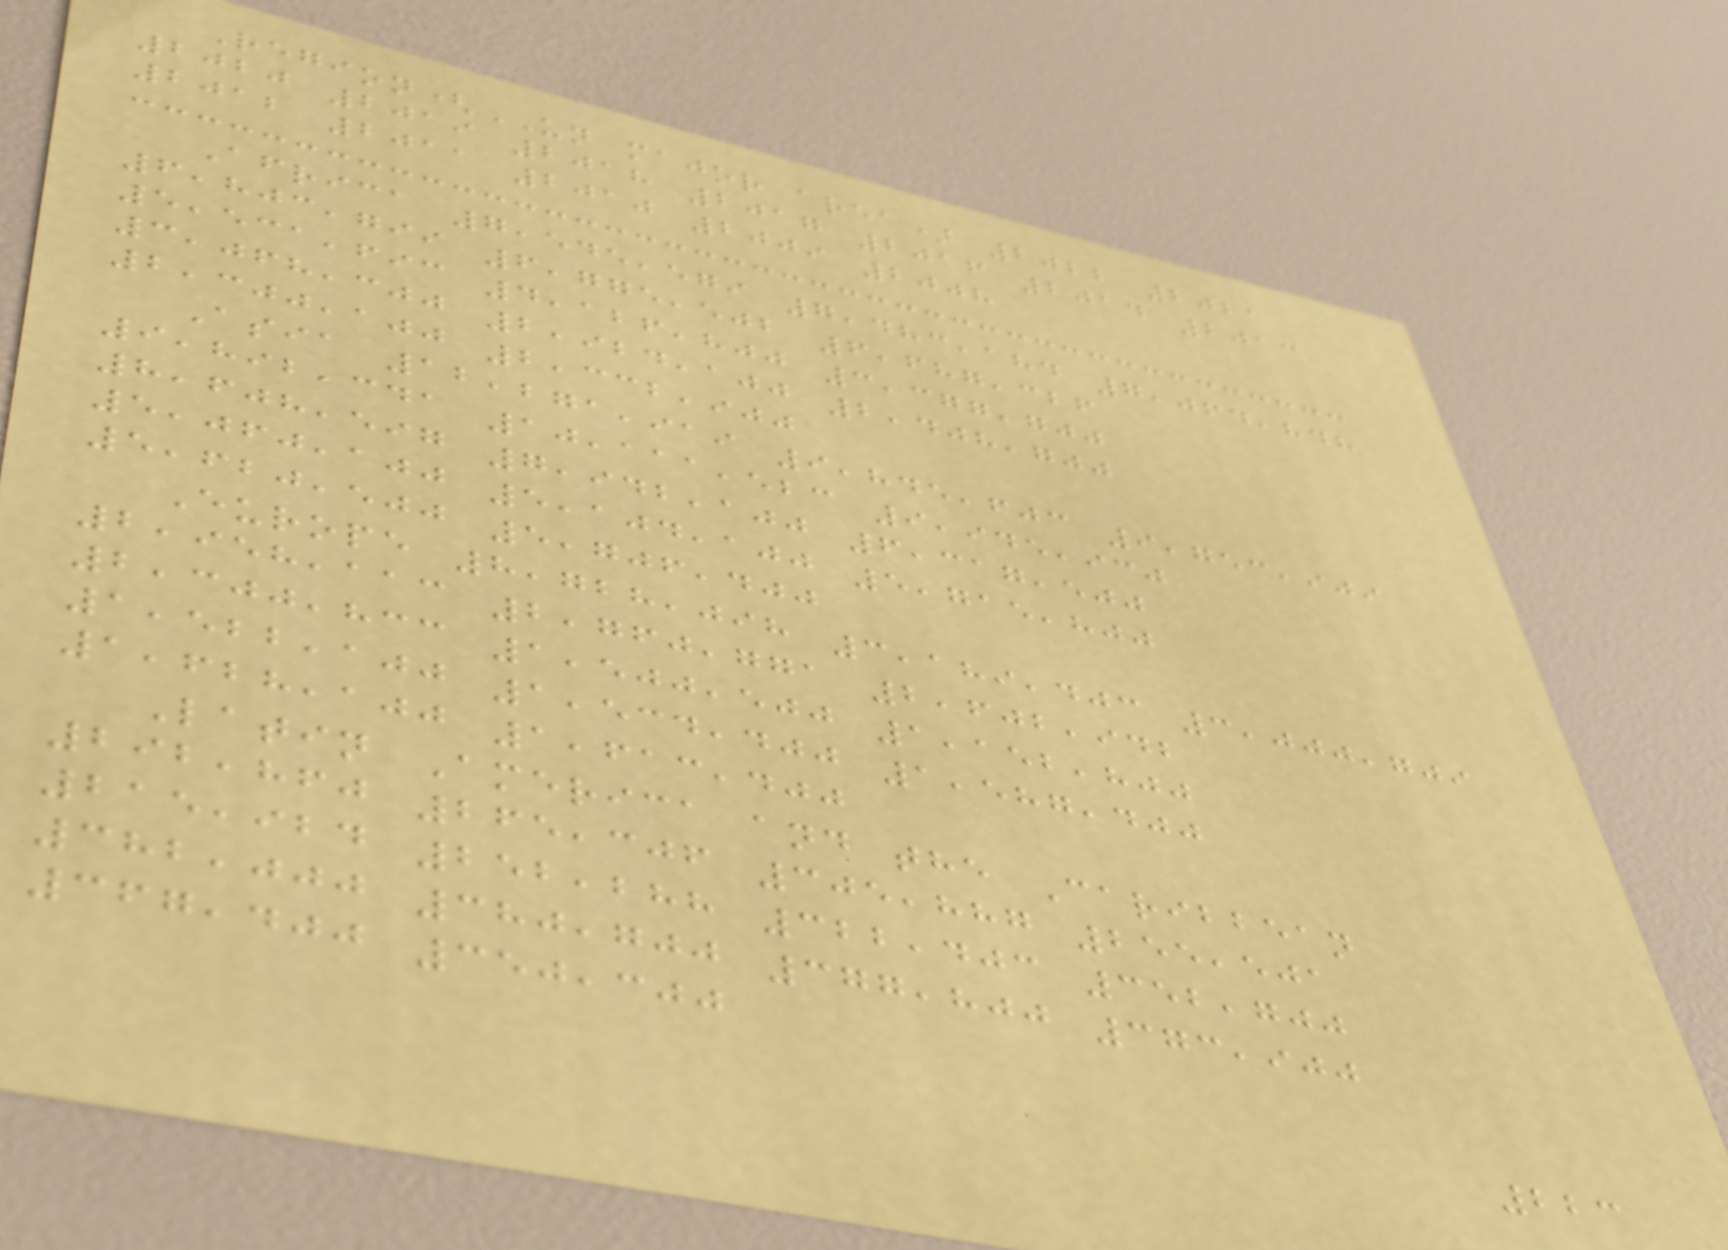Region(UN major area) 2022 2021
2020 2019 2018 2017 2016 2014 2013
2012 2011 2010 2009 2008
Africa 7,545,579 7,483,184 7,064,848
6,803,799 6,775,502 6,687,326
5,531,693 4,126,800 3,377,700
3,068,300 2,924,100 2,408,700
2,300,100 2,332,900
Asia 12,271,919 9,845,603 9,753,909
9,892,341 10,111,523 9,945,930
8,608,597 7,942,100 6,317,500
5,060,100 5,104,100 5,715,800
5,620,500 5,706,400
Europe 8,728,098 3,189,403 3,000,709
2,958,113 2,760,771 2,602,942
2,300,833 1,500,500 1,152,800
1,522,100 1,534,400 1,587,400
1,628,100 1,613,400
Latin America and the Caribbean
292,860 265,306 305,887 255,501
215,924 252,288 322,403 352,700
382,000 380,700 377,800 373,900
367,400 350,300
223
